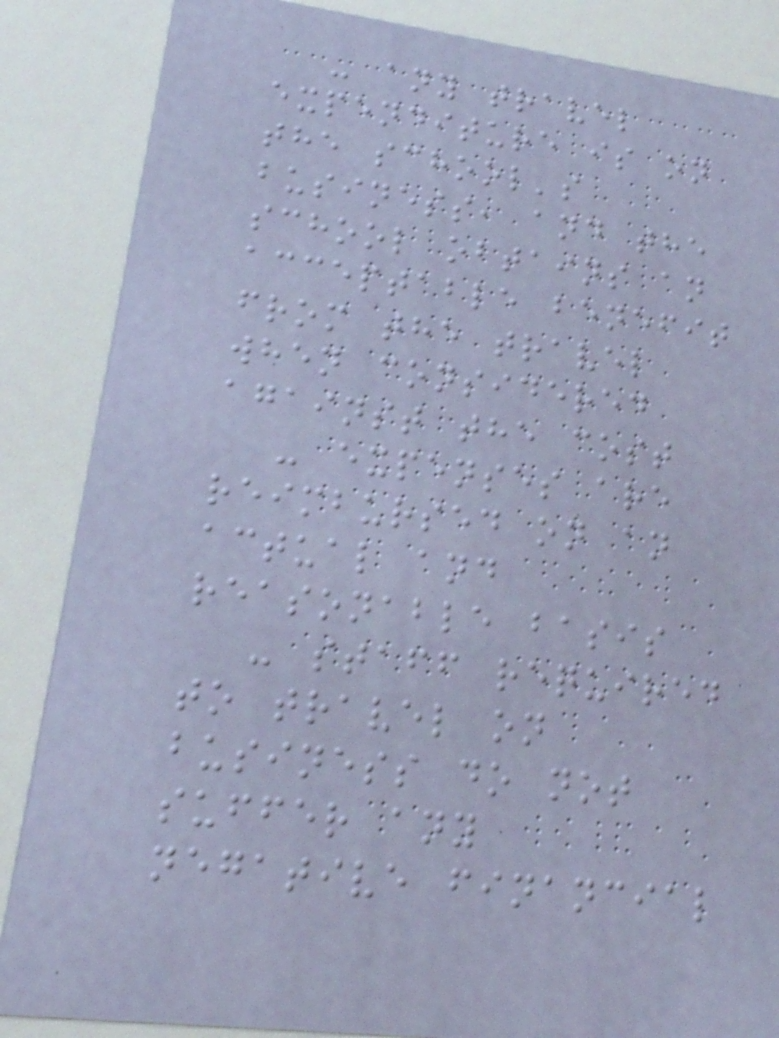- any travel
expenditure is on
the school's
business, and the
school obtains an
acceptable benefit
from the travel
when considered
against the cost
- expenses are
reimbursed on an
actual and
reasonable basis
- staff required
to travel on
business do not
suffer any
negative financial
